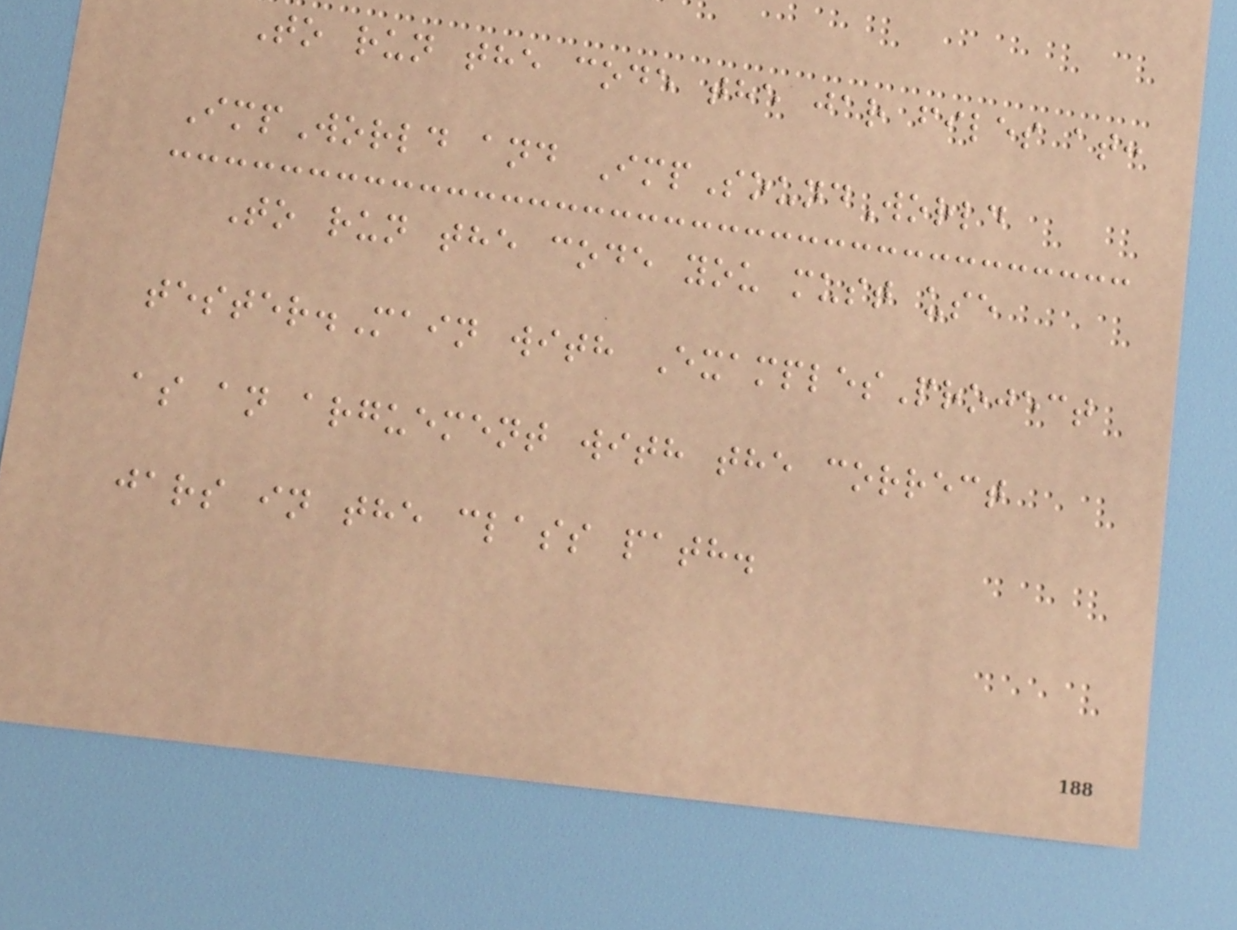To run the code the jar files at:
ImpWorld and ImpSoundWorld
To run the code you must use
tester.Main with ExamplesProject
as an arguement with the correct
jars in the class path.
